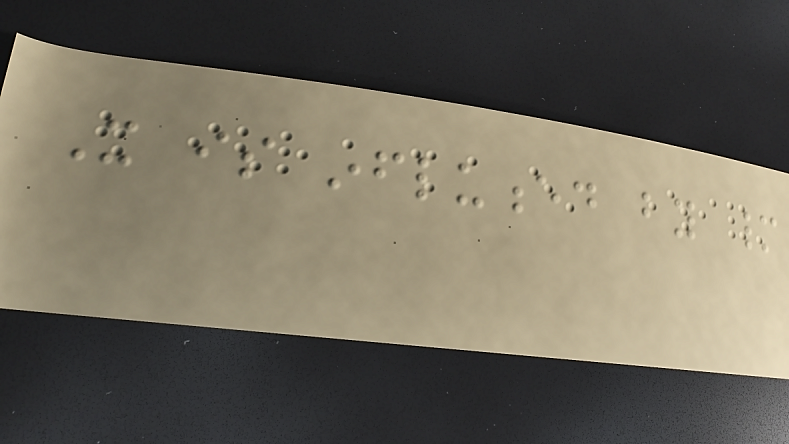It is influenced by many
